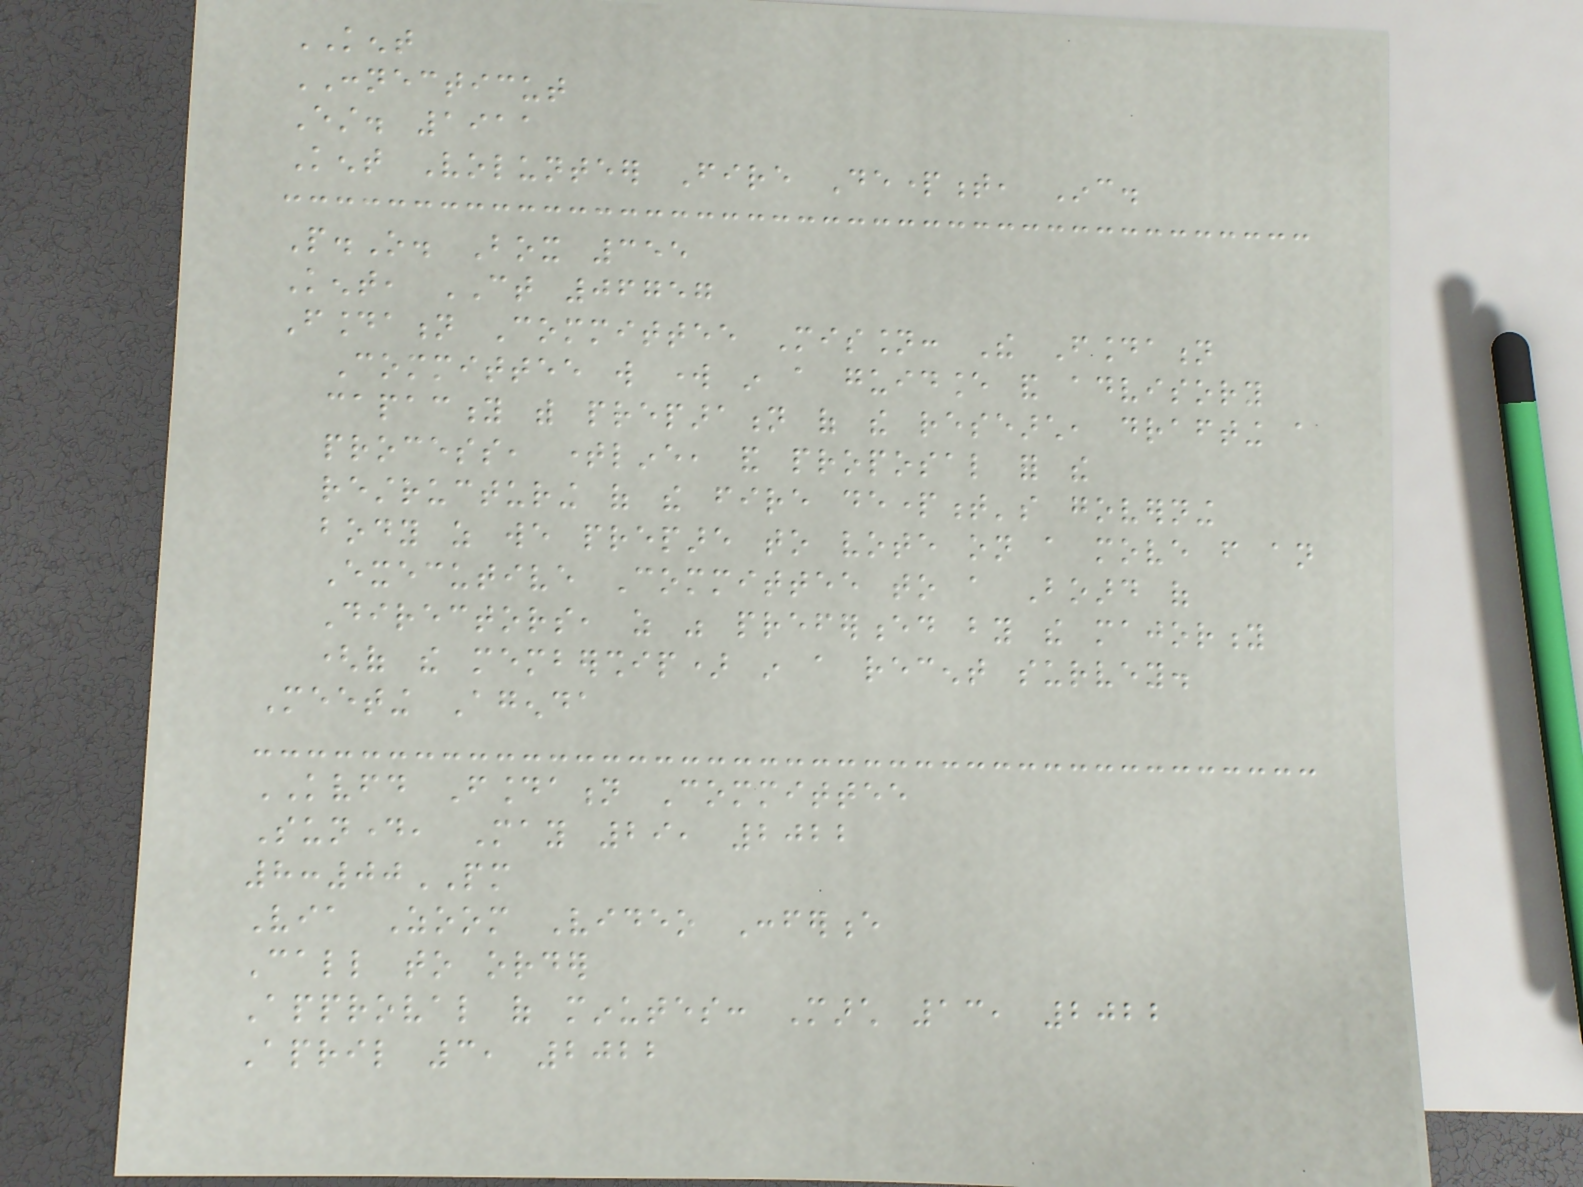KENT
CONNECTICUT
Est. 1911
Kent Volunteer Fire Department, Inc.
P.O. Box 355
Kent, CT 06757
Foundation Committee Mission: The Foundation
Committee will work in a guidance and advisory
capacity with preparation of the research, drafting a
process, timeline, and proposal for the
restructuring of the fire department's governing
body as we prepare to vote on a move from an
Executive Committee to a Board of
Directors, as was preferenced by the majority
(of the membership) in a recent survey.
Meeting Agenda
KVFD Foundation Committee
Sunday, May 29, 2022
8:00PM
Via Zoom Video Conference
Call to order
Approval of minutes: March 13, 2022
April 3, 2022
